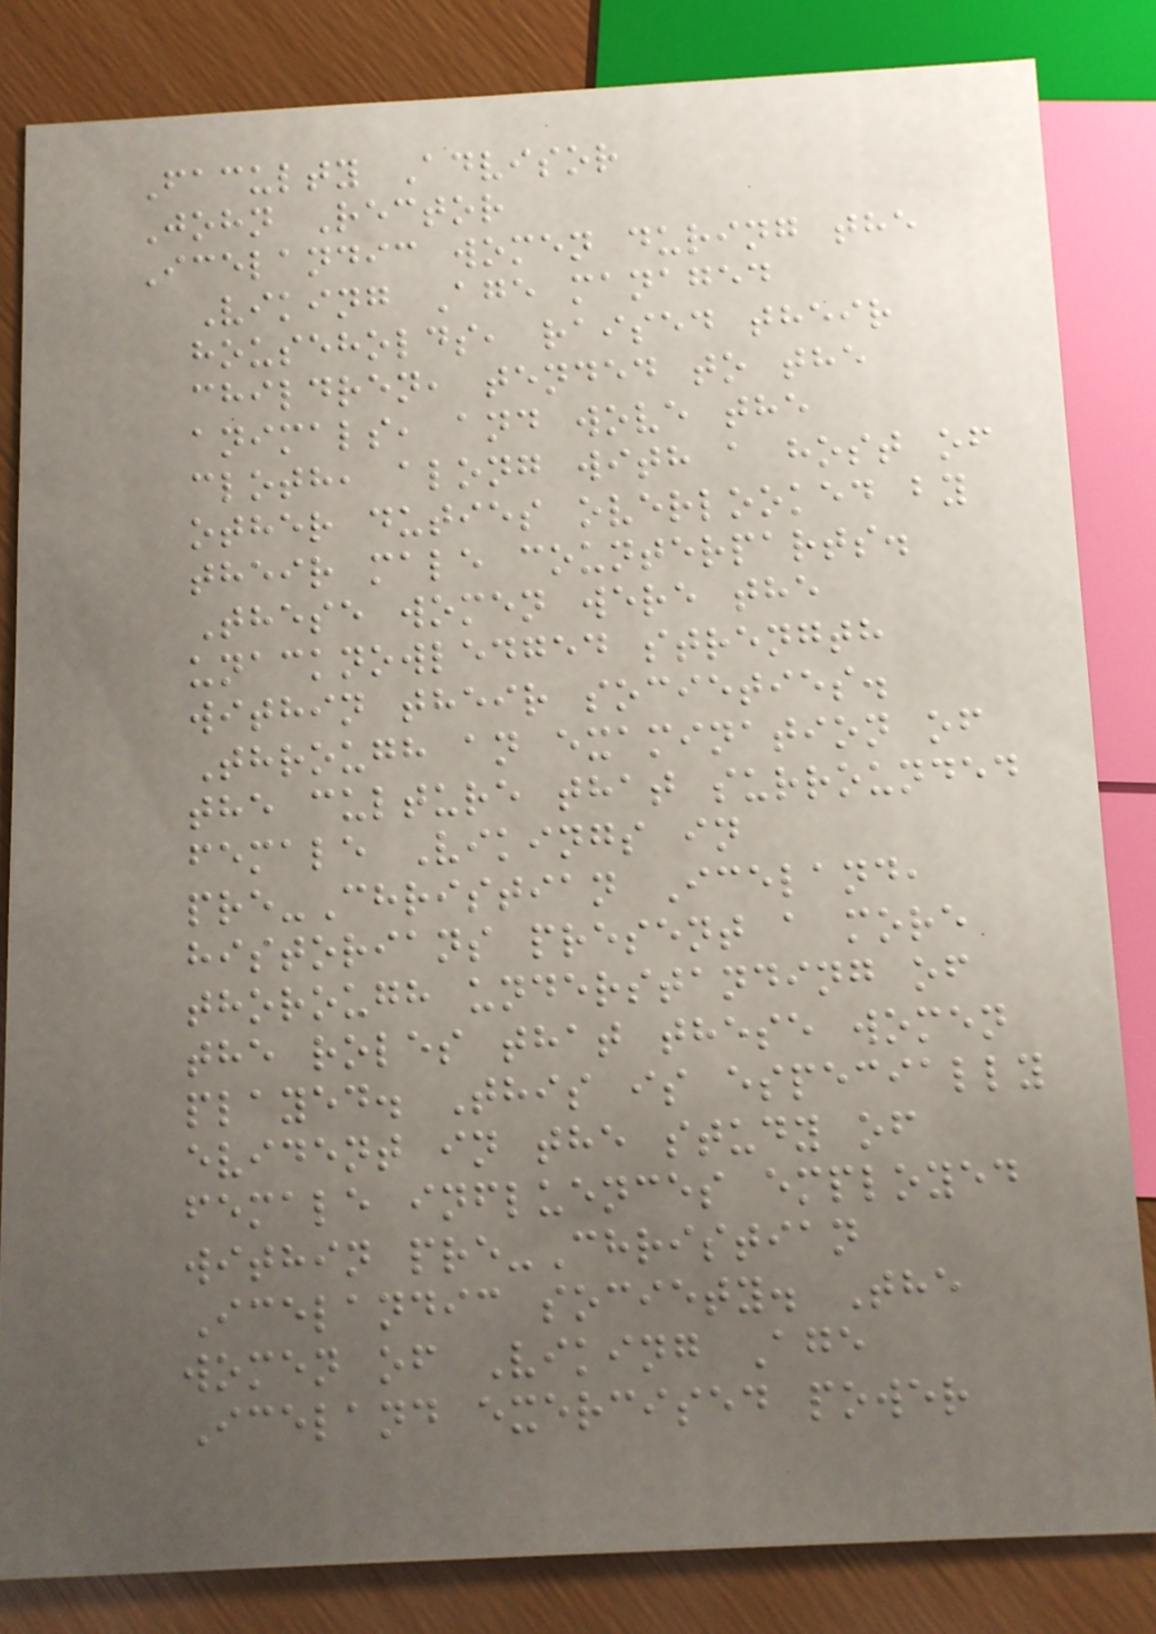Faculty Advisor
John Rector
Icelandic women during the
Viking Age managed
households, raised their
children, tended to the
animals, and wove the
cloth, along with a host of
other duties overlooked by
their male counterparts.
These women were the
unacknowledged strength
within their societies.
Through an examination of
the culture that surrounded
female Vikings in
pre-Christian Iceland,
historians present a more
thorough understanding of
the roles that these women
played. This is especially
evident in the study of
female influences employed
within pre-Christian
Icelandic society. The
women of Viking Age
Iceland exercised power
